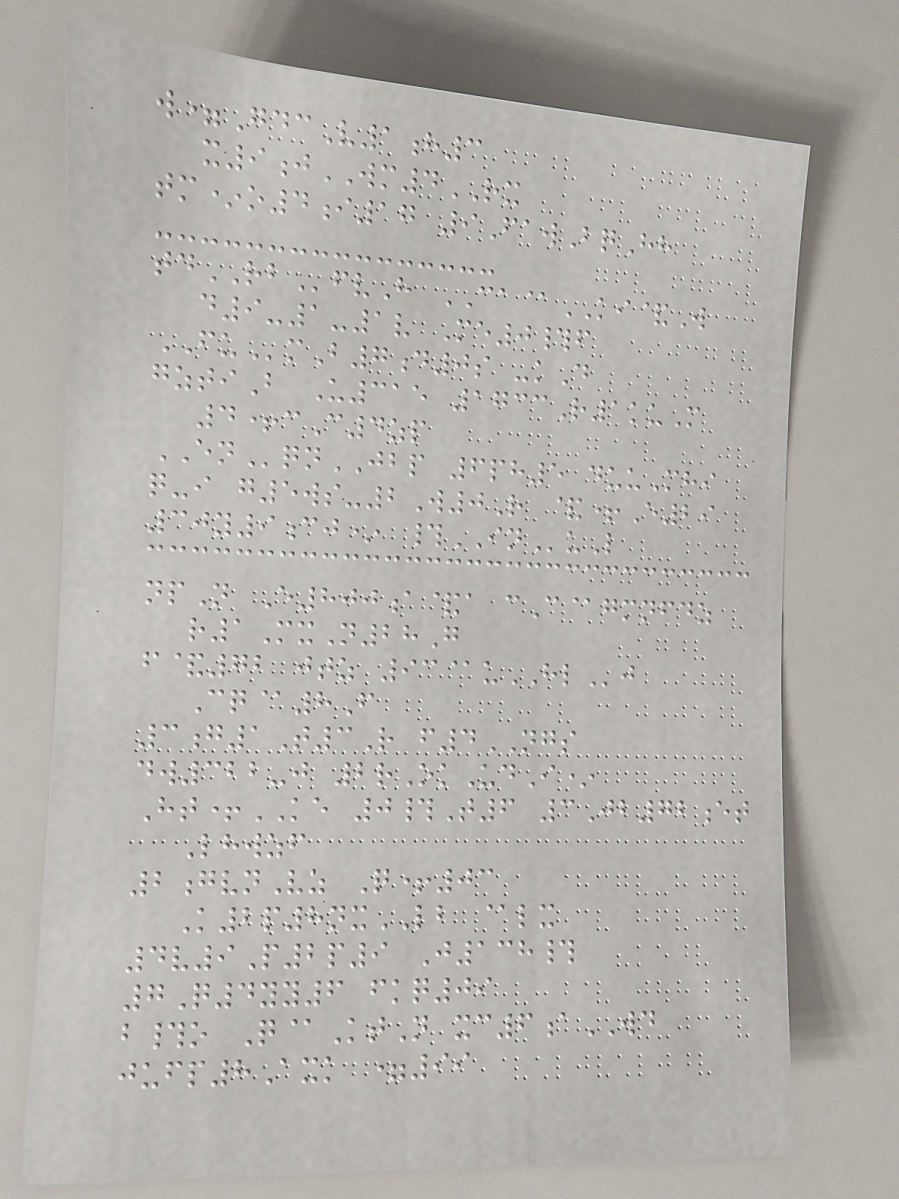w=GdcV1h3
x9jWM4RX
tm*o4i17 9FawBqHh
tdRBfvH CA@KI&W
d9-1-1v Me0#f
FUmB7d0s -kD
gztiB U315 1733R1kuM
4+cC4zp
ENqnJBP 6ph5 duuMhi
q-i g5ws-2W0R &+E29
30y9cj* #INuL
npN E800a&a cC@gmnfdz
r1MxN28G
f&72 jtz 93@uHLj
Cq@8F
3g1T3R f4NGS
dw322-j 2rOkUdI*
Ht+KE 0#T6 3Jb72et
Lhwzf
2gvnVz Q+03
K2p8nxLB @lx
4v9P2p9 J138#
7Q4yy6 fkq09
b#o Q@KtN xc6aWD
jufp8Axk =99
